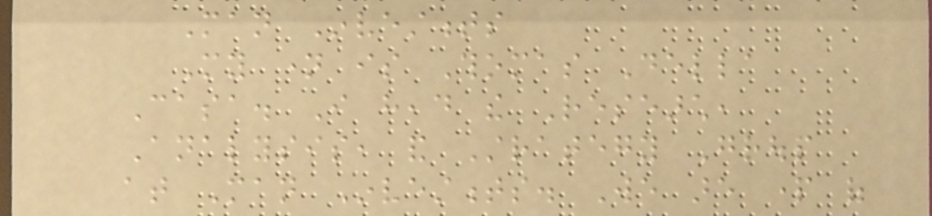Man Investments
My name is Thomas Della
Casa. I head the Research,
Analysis, and Strategy Group
at Man Investments. We are part of
